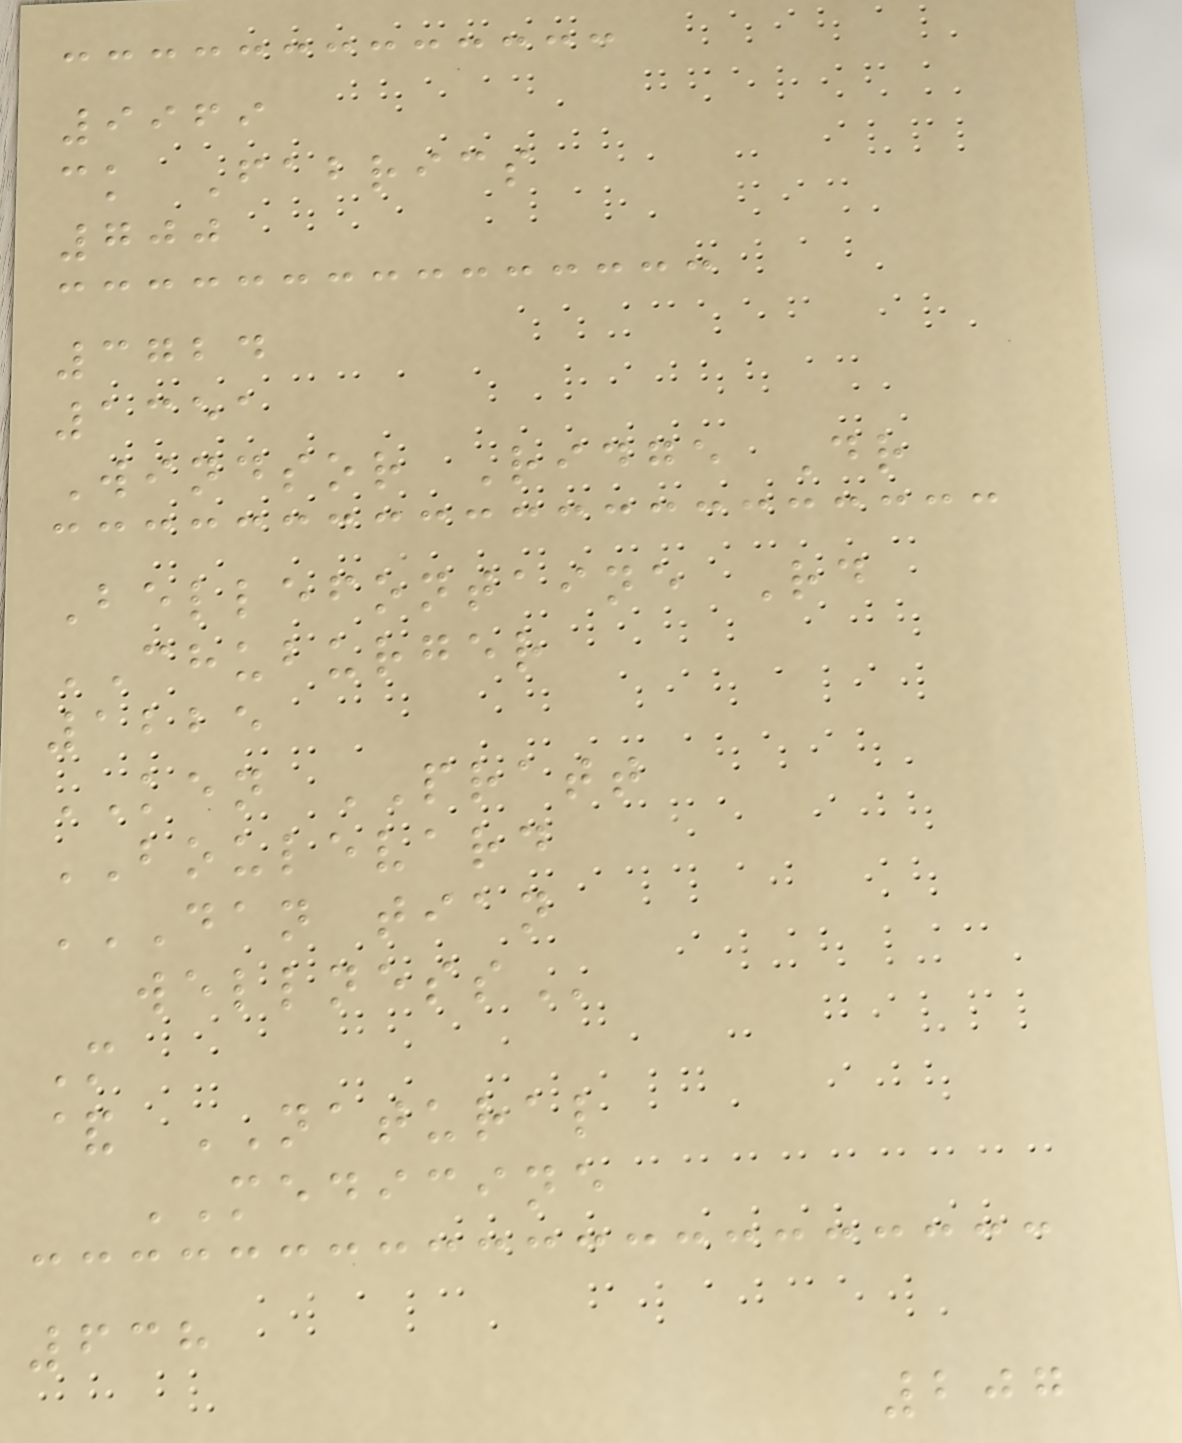9969
ck Fabrics
700
3724
1351
Windsor Ridge Dr
Bellefontaine Rd
CHUBURGER
1225
KEN PRATT
BOULEVARD
DAN TIAN
WELLNESS
M
& NATURAL
MEDICINE
638
207
